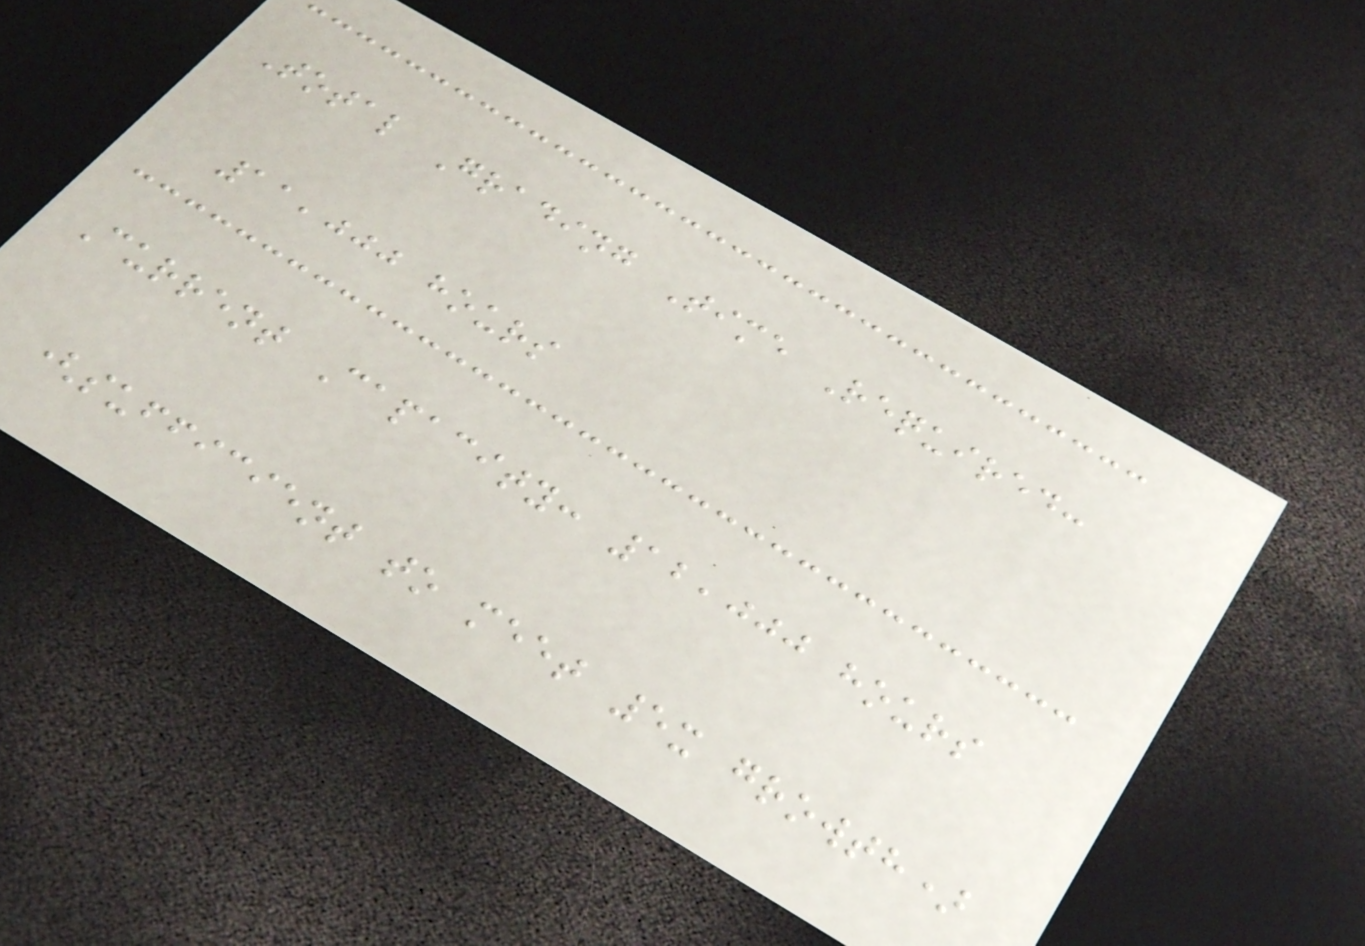Total Grading Time Required:
11,000 hours
Current Capacity: 12,000 hours
(sufficient to meet 5x growth)
